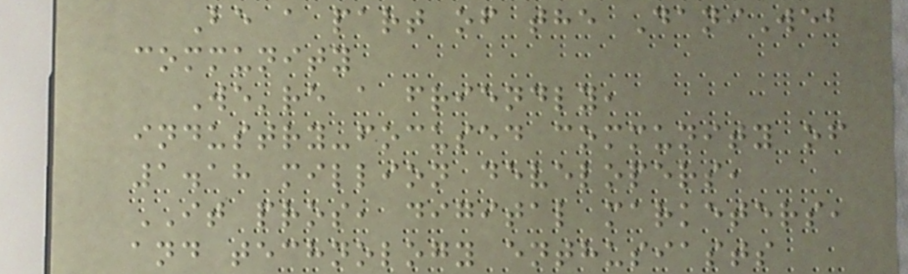Be a part of the DaniWeb
community
We're a friendly,
industry-focused community of
1.18 million developers,
IT pros, digital marketers,
and technology enthusiasts
